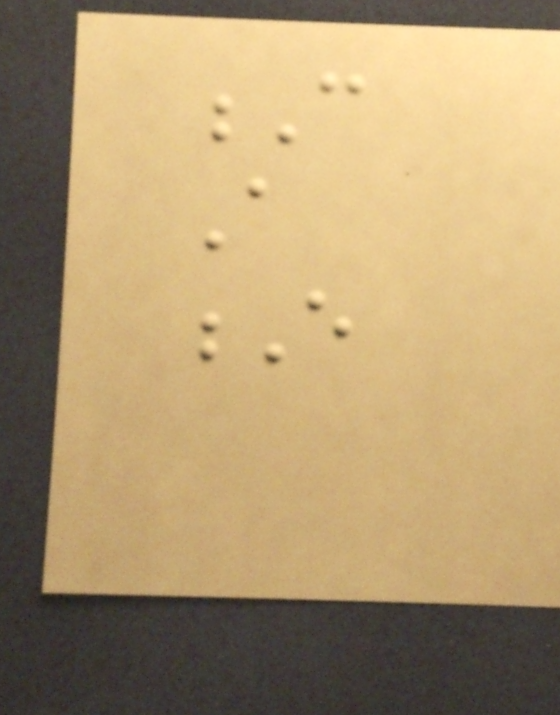C
A
E
